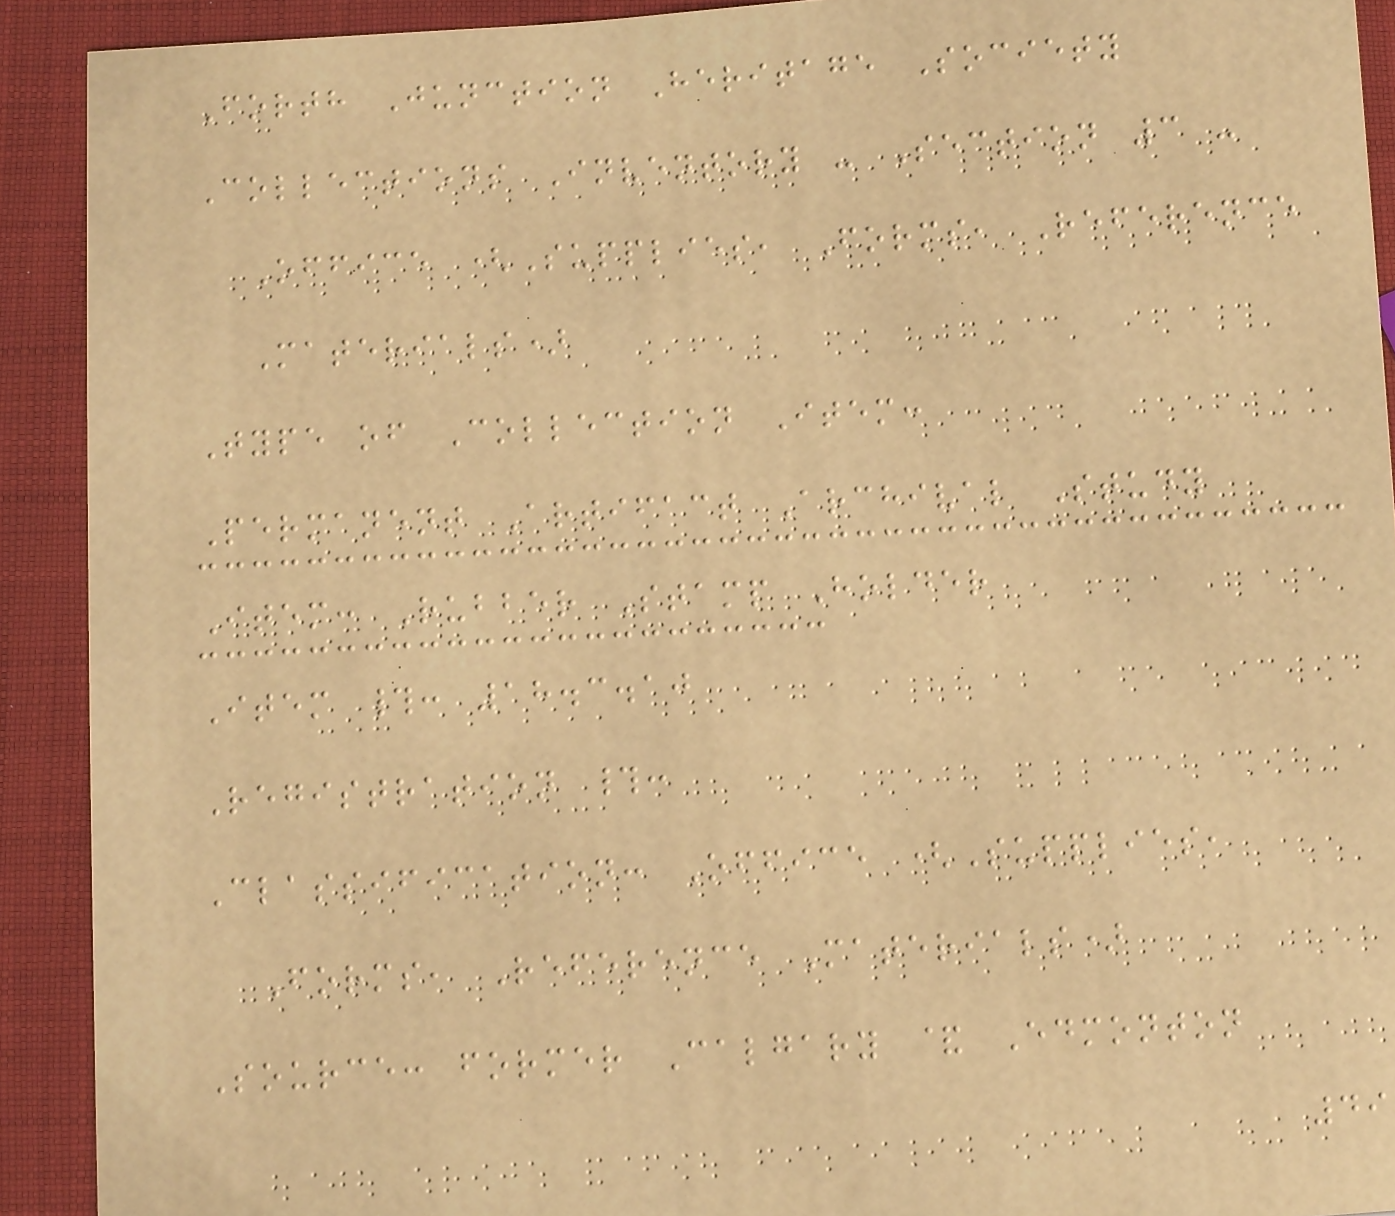Forth Junction Heritage Society
Collections Inventory - Section 3 -
Office (Supplies, Forms, Reference
Materials)
Type of Collection Item:
Permanent Artifact Archival Study
Item: Rubber Stamp Holder
Item #: 18.3.10
Registration #:
Classification: Office (Supplies,
Forms, Reference Materials)
Source: former Calgary & Edmonton
49
